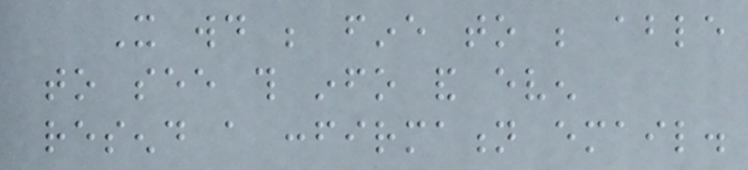It would be fine to be able
to see this info and even
resend a confirmation email.
